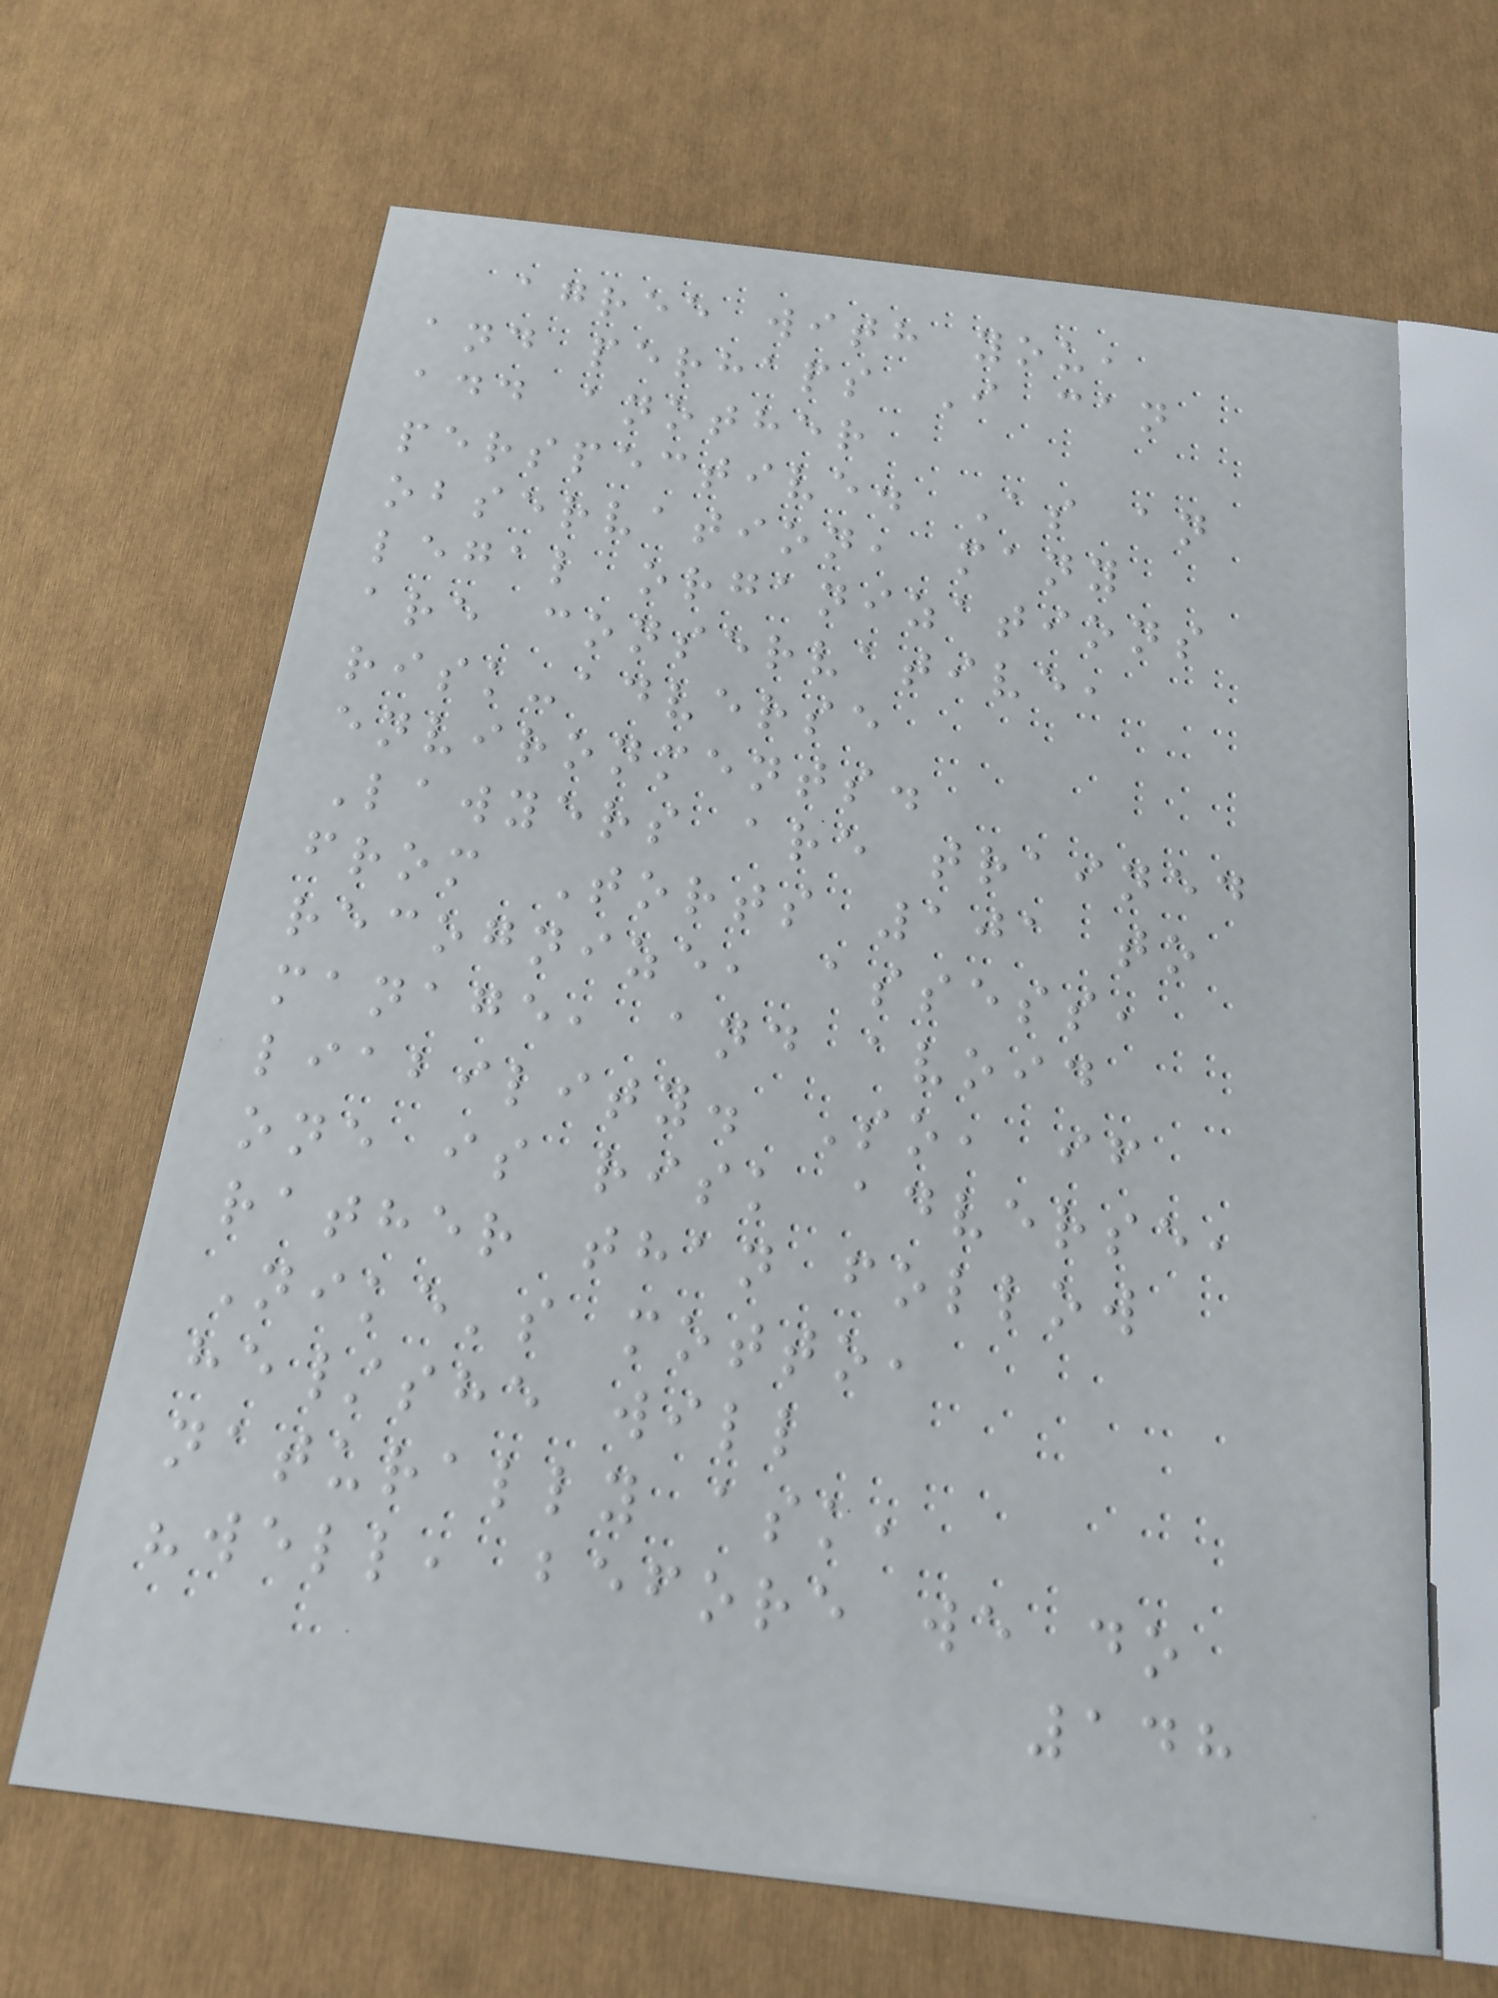agree with you,
and perhaps I can
add another
perspective. As an
observation, many
legal organizations
are conservative,
risk-adverse
environments.
Lawyers are trained
from Torts 101 to
recognize, assess,
manage, and avoid
liability. So, if
one is risk adverse,
rather than follow
Nike's motto,
he/she will
naturally ask,
"well, before we do
148
